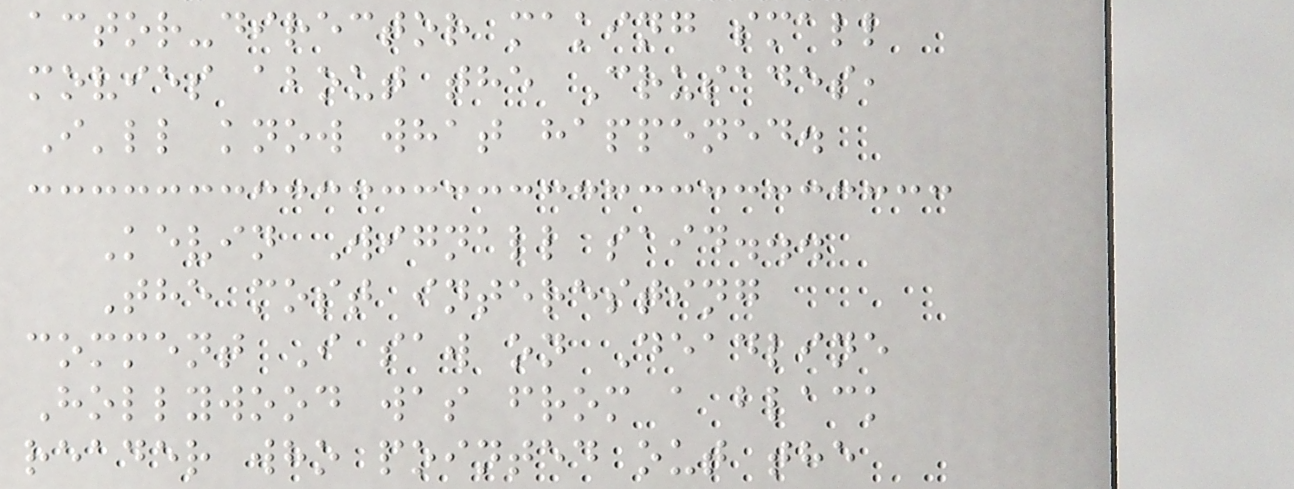actor-director making small
movies about the Crusades,
I'll know what happened.
Kevin Wignall said...
The most interesting
comment I saw on Deadline
Hollywood was from a black
reader who pointed out the
